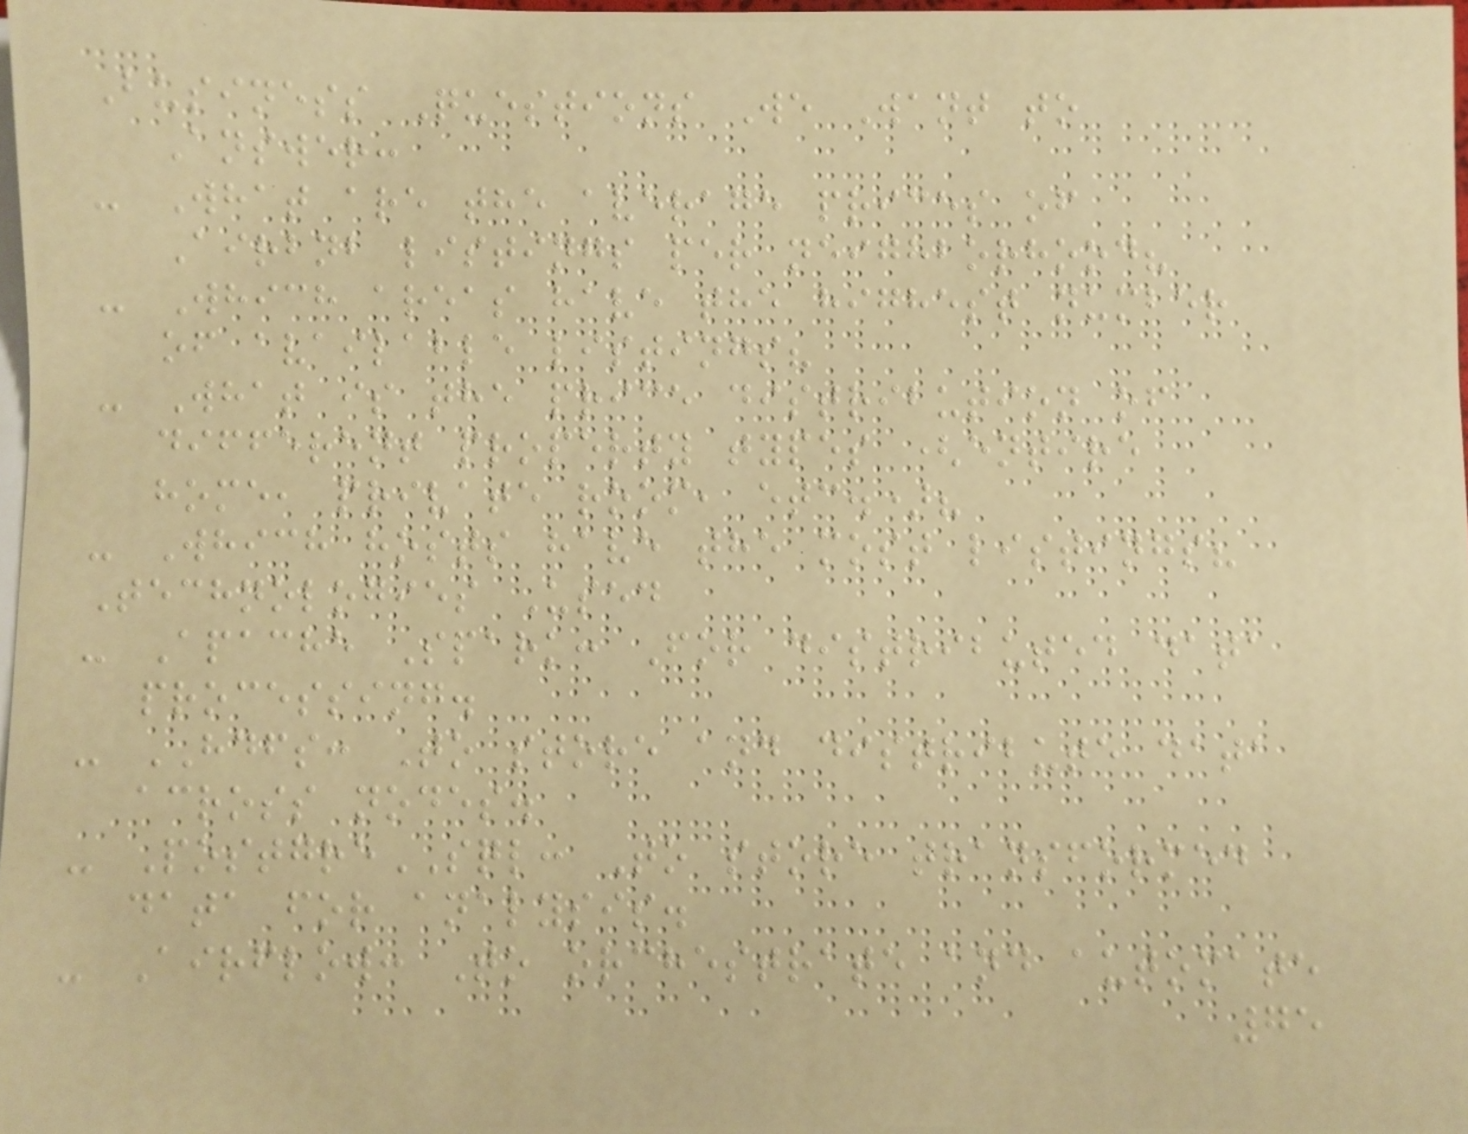Business Questions We Want to
Answer:
- What are the average prices of
Airbnb listings per neighborhood?
- Which areas have the highest number
of available listings?
- What is the price distribution of
different property types (entire
home, private room, etc.)?
- Which hosts have the most listings?
Technologies Used
- Apache Spark: For distributed data
processing.
- HDFS: To store and distribute data
across nodes.
- PostgreSQL: To store transformed
data for analysis.
- Airflow: To orchestrate and automate
75
